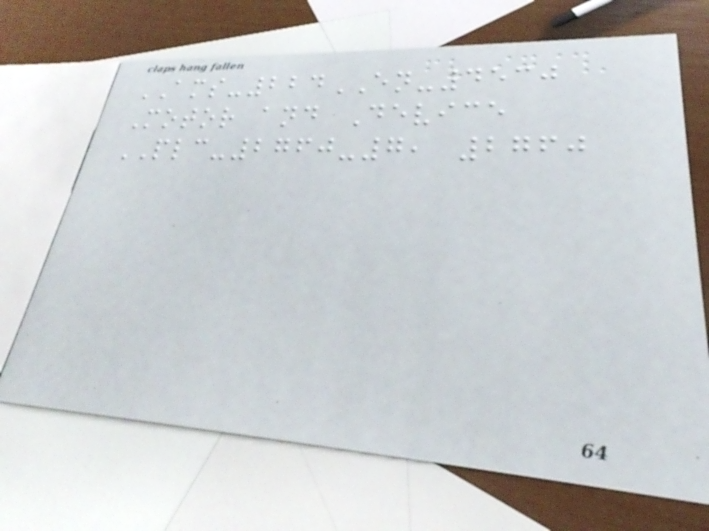AMS-224EN-4530
Motor and Device
PLC-2760-7, 2760
